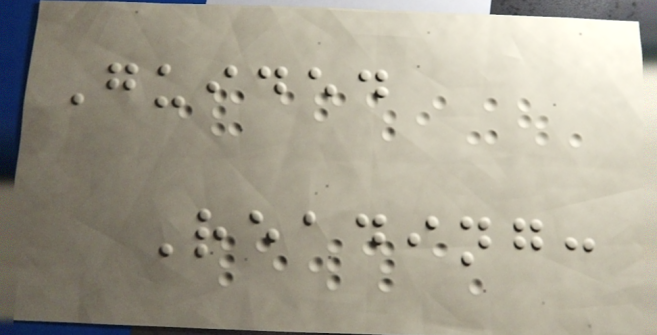Guided
Reading:
